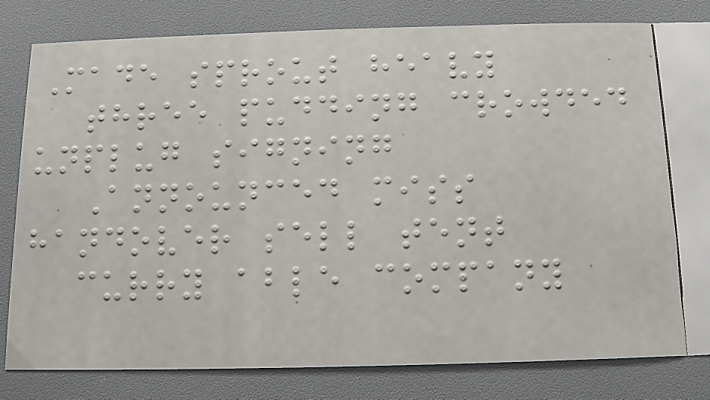Made sprout heavy
three pudding crowded
unplug signing
Announced miss
handover sell tent
curry able company
